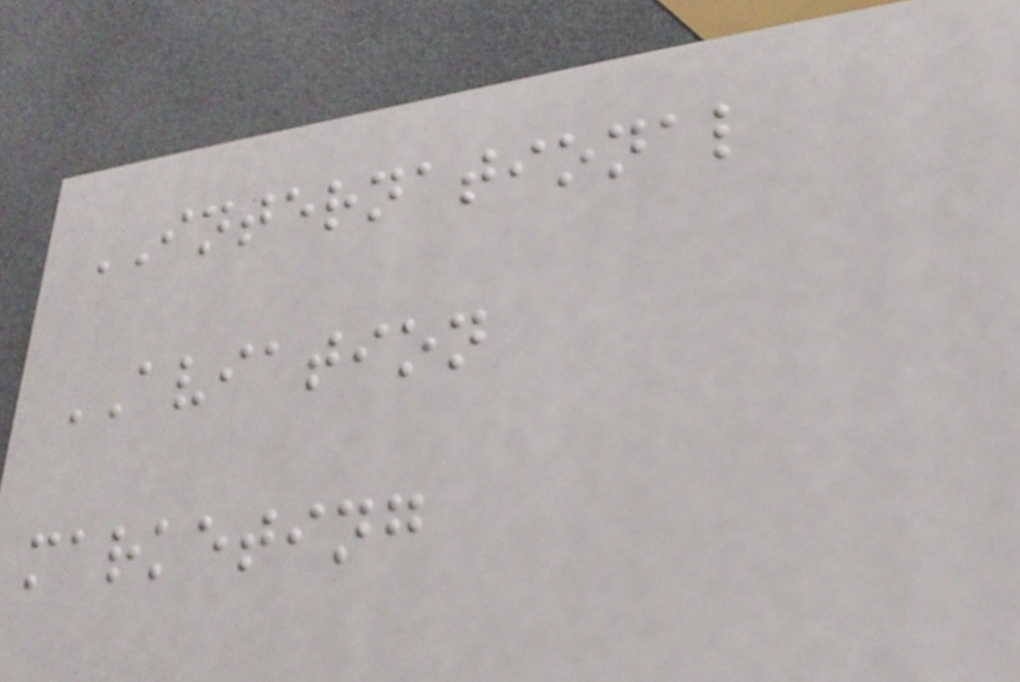INTERNATIONAL
AVIATION
marketing
